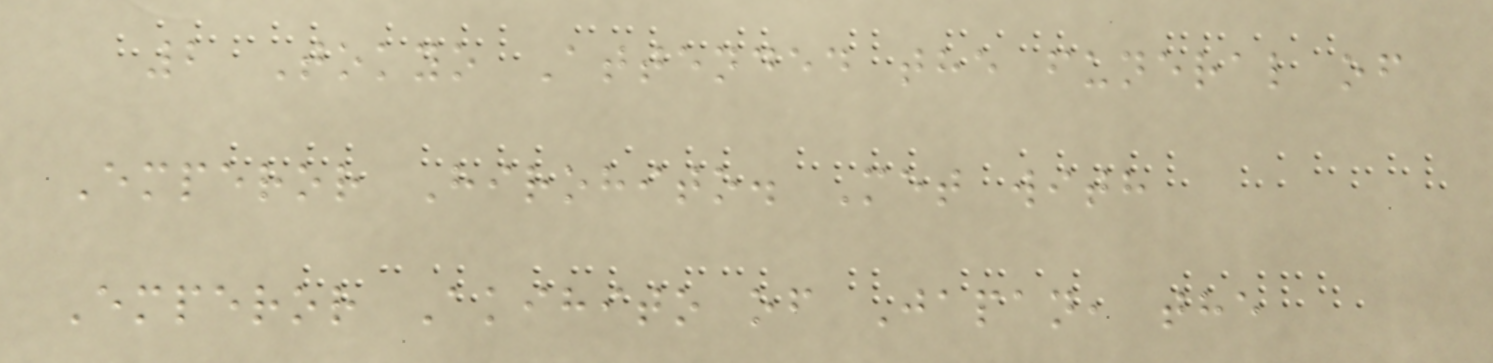2 Tokyo Attended the funeral of
Emperor Hirohito. Met with
Emperor Akihito of Japan, the
